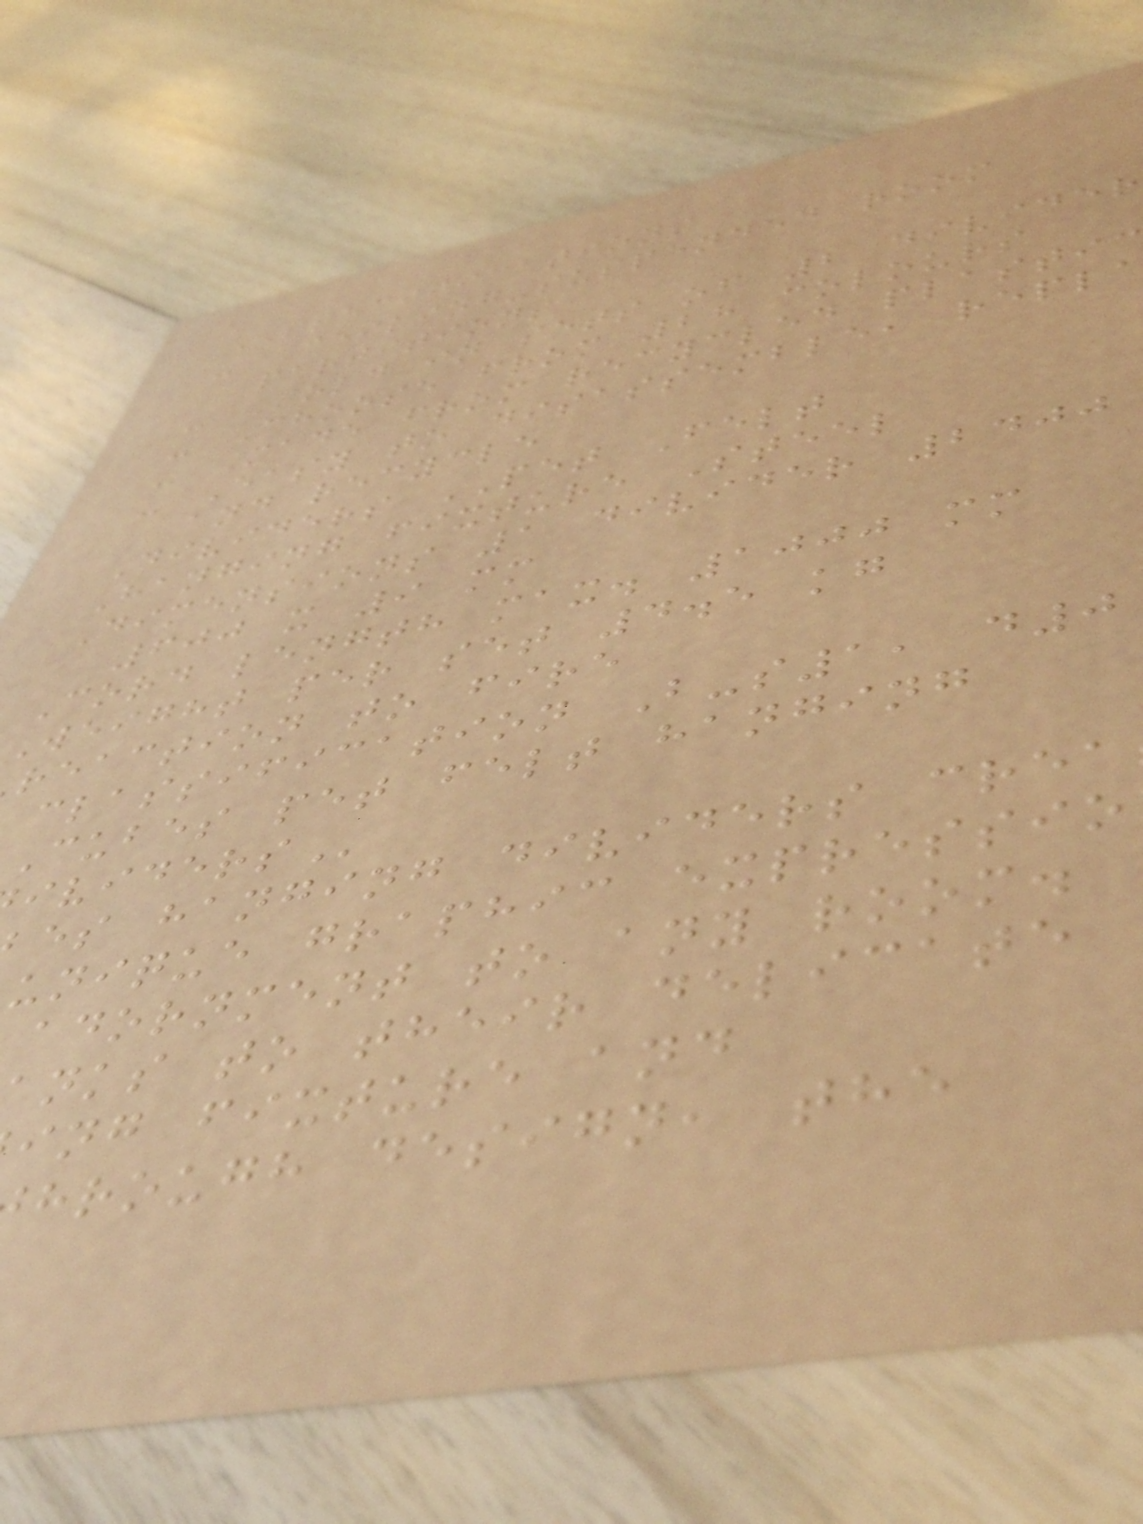SPECIFICATIONS
- Ceiling-suspended room
partitions
- Sold in sets of 2 divider
- Choose from 28 colours
- Made from recycled plastic
- Easy to disassemble, repl
and recycle
Dividers PET Felt
Hanging fixture Steel
Dimensions 1 divider 2400
600 x 9 mm
Cord length max. 1000 mm
Weight per set 4.5 kg
reaction to fire
classification B-s1, d0
cubes pet felt hanging
es hanging dividers crea
unique graphic expressio
adornment to any room.
nks to their delicate
ing fixture and
hrough design, the
